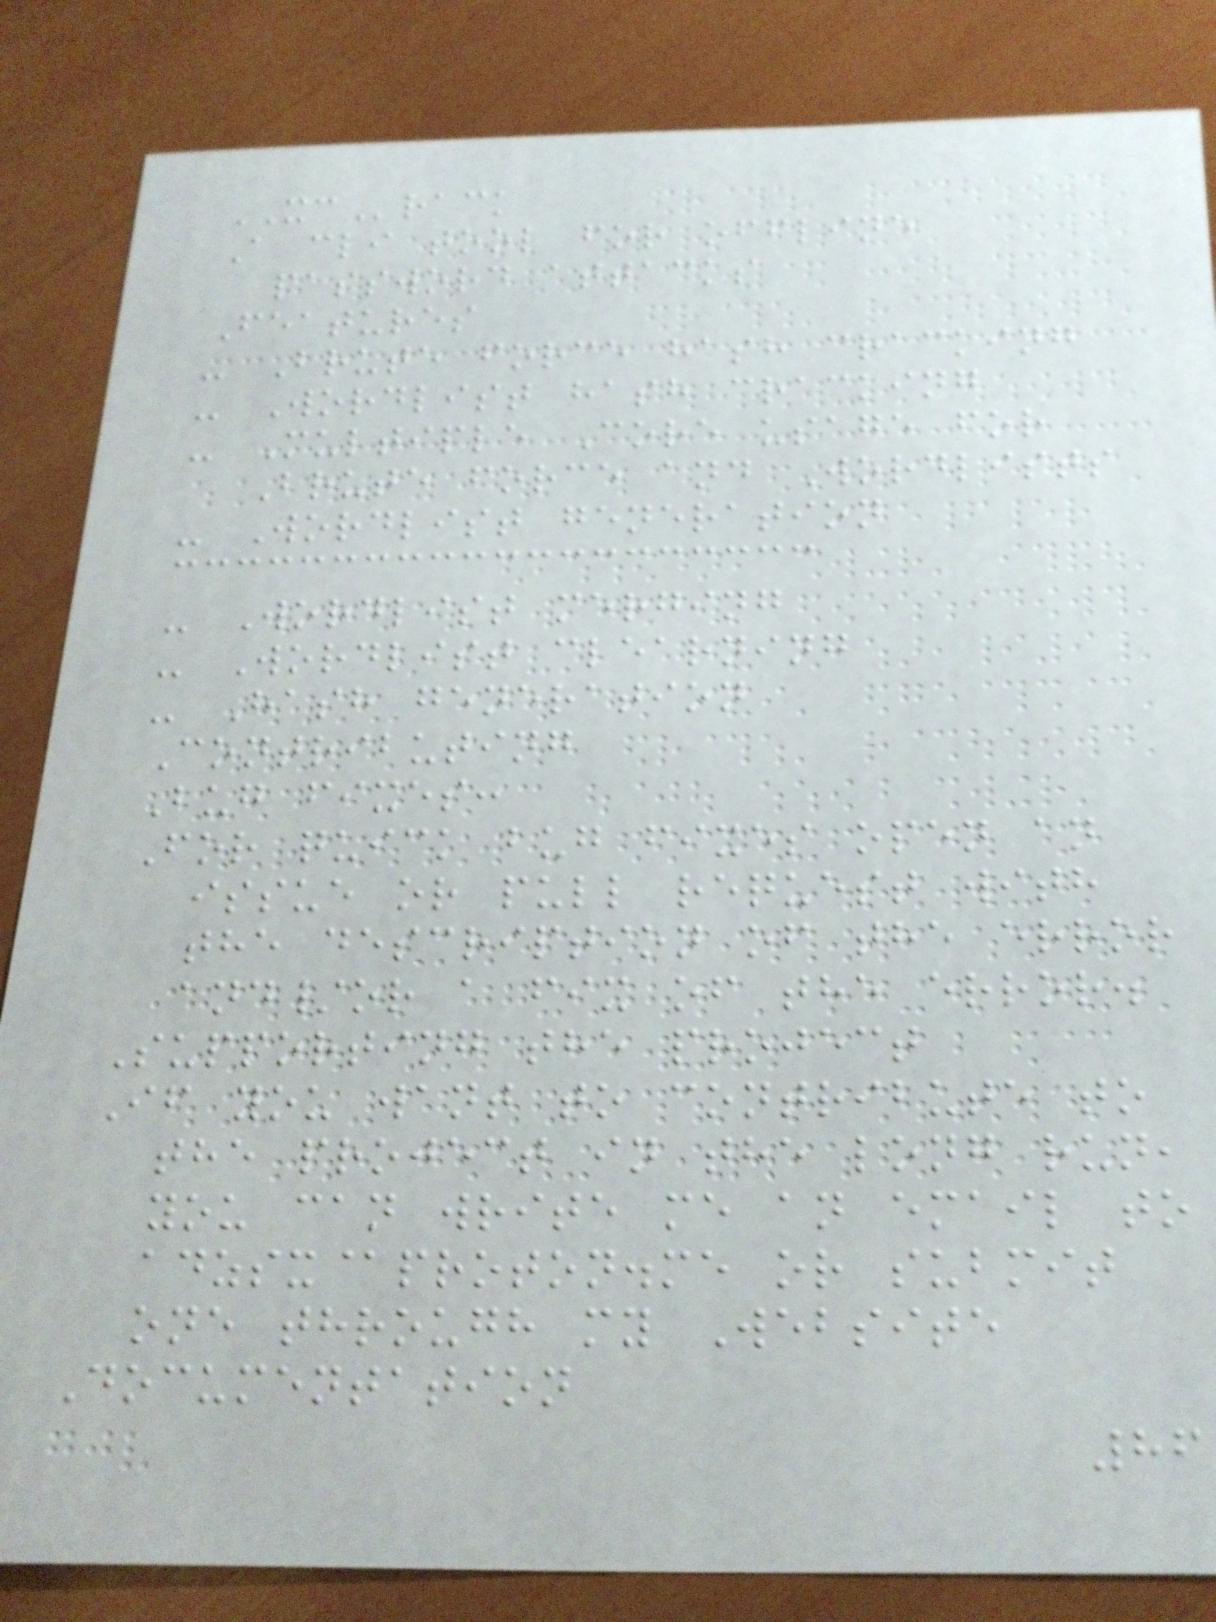XCrack
A cli tool for offline
password attacks
Features
- Brute force hash cracking
- Wordlist hash cracking
- Multiple Core usage for
Brute force and Wordlists
- Wordlist generation
- Wordlist merging
- Wordlist clearning
- Hash generation
Contributing
Bug fixes:
For quick bug fixes open an
issue or pull request with
the description of the error
and/or a fix of the error.
Supporting the project
If you want to contribute to
the project in the long run,
you can write me an email to
adzsx@proton.me or submit
one through my Website
Documentation
86
